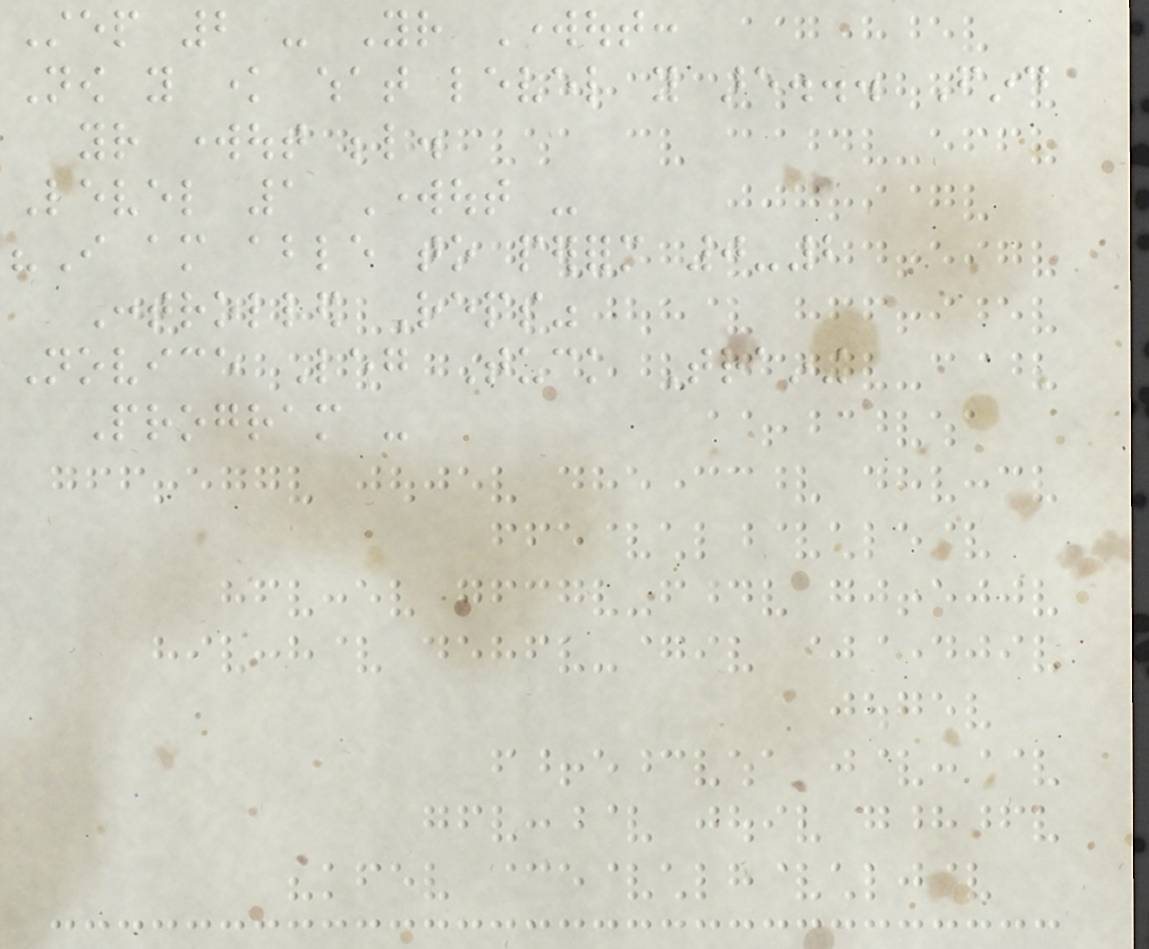Step 2 - Your Workout:
Now you know what level you are... Find
your workout below.
Level 1 Workout -
"I am able to perform 0-2
Controlled Reps"
Novice Leg Tuck Training
Program -
